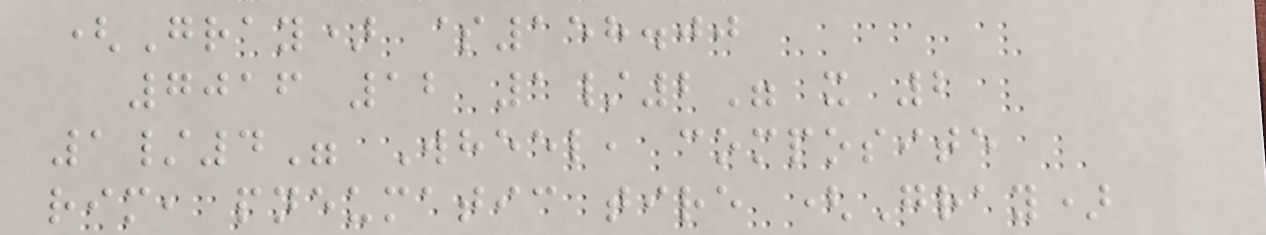(Gray) $158.00
7016 12 1/2" x 2
1/4" Wheel, composite
rim, pneumatic tire (Gray)
